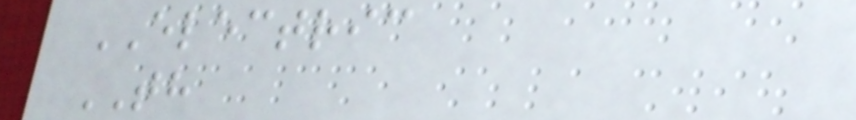ELECTRIC
TH
